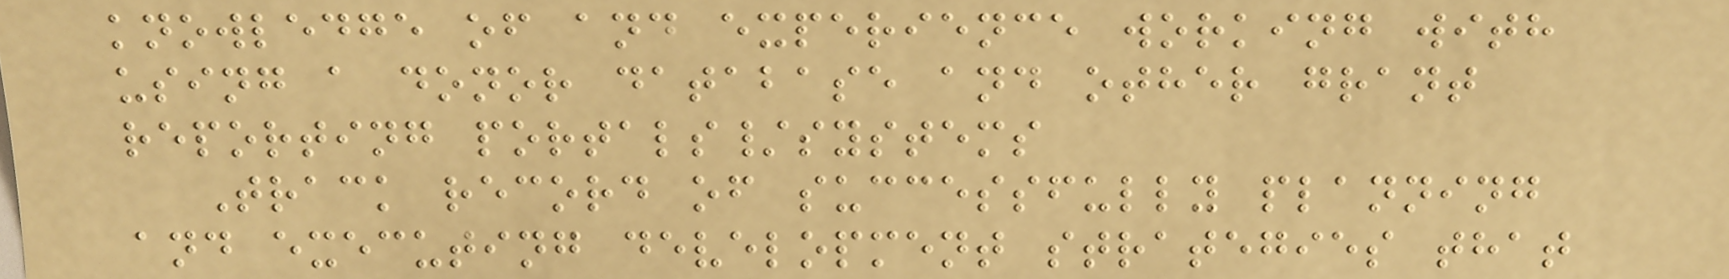knowledge of and experience working with
using a donor database and other grant
reporting portals/systems
Track record of successfully planning
and executing development strategies that
